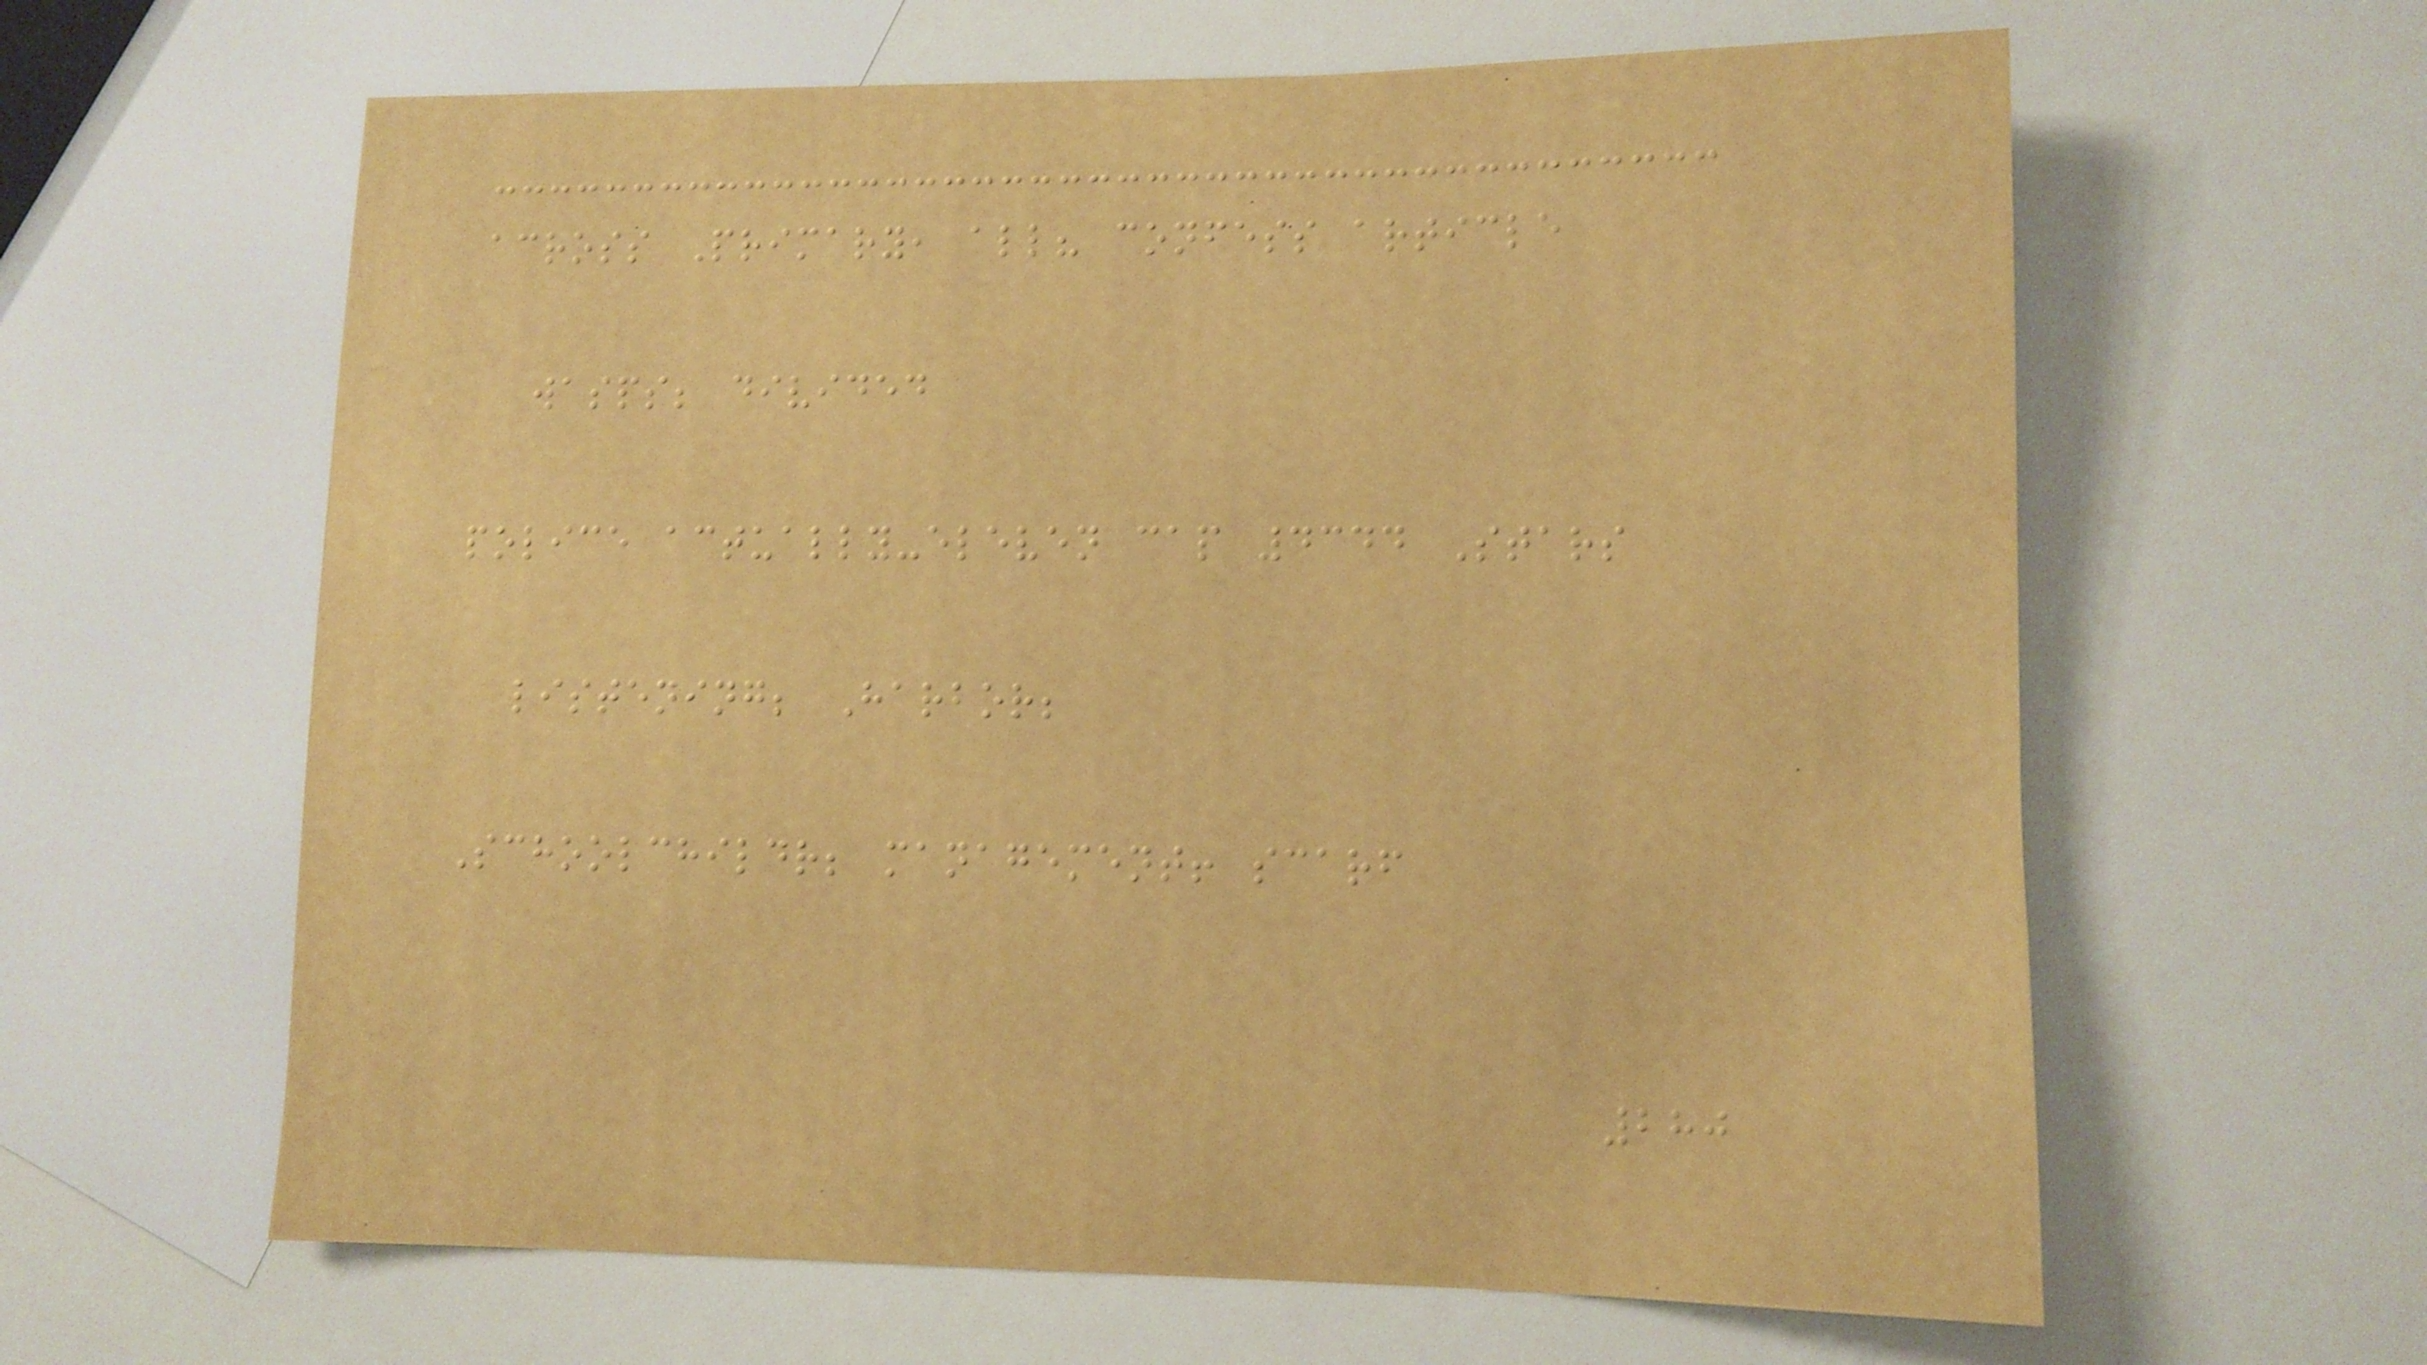across Primary, all? confess article
wasps; divided
police actually-eleven cap 4344 Stars
listening; Harbor;
Schoolchildr; management! scarf
280
